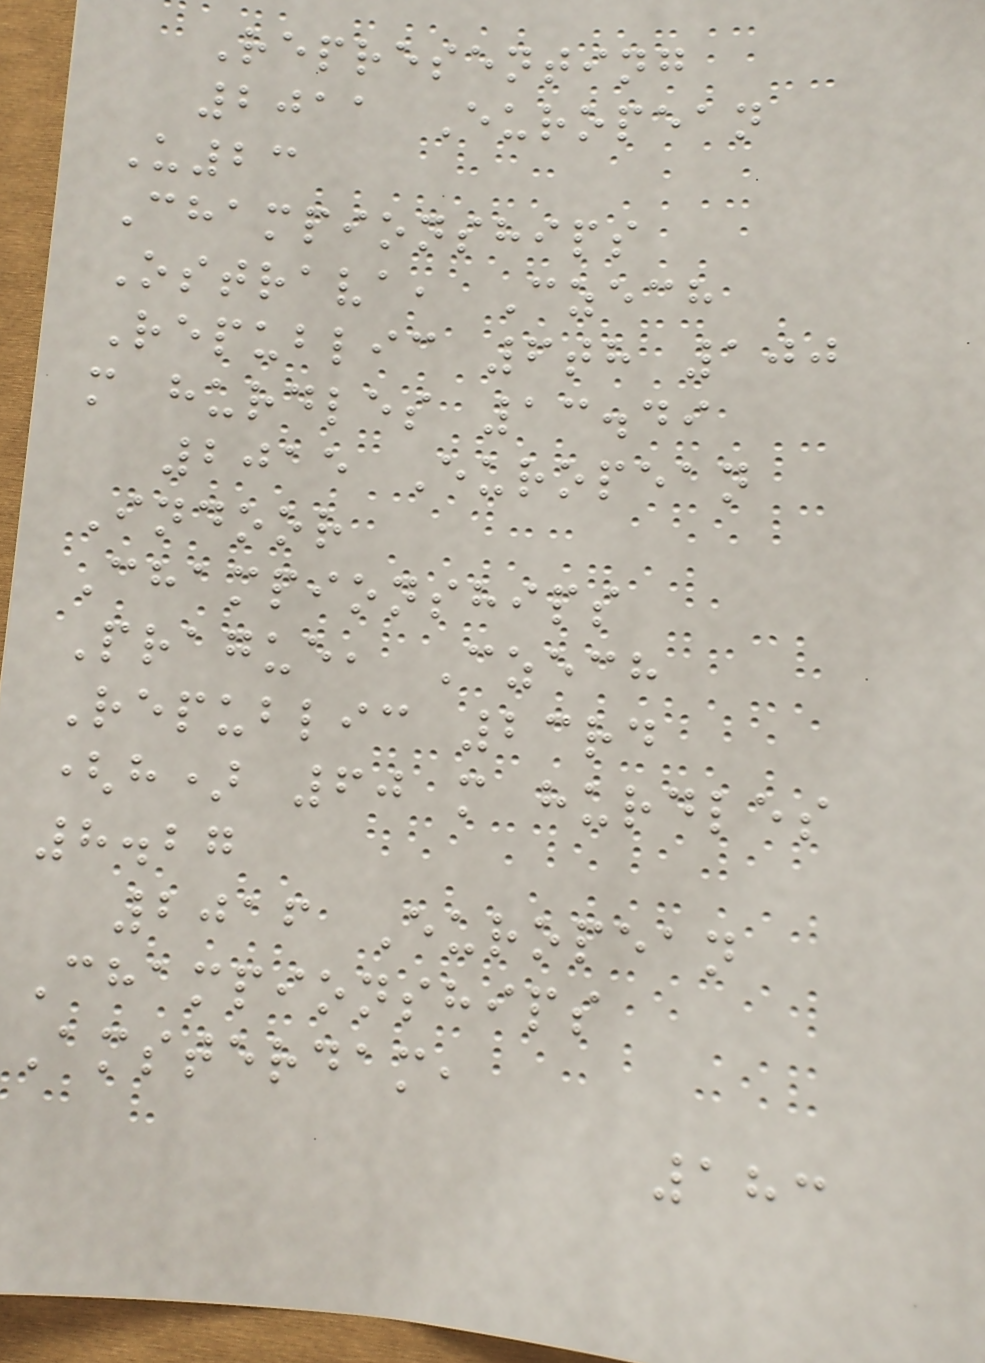Representing
2011 European
U23
Championships
Ostrava, Czech
Republic 6th 100
m hurdles 13.49
2015 European
Indoor
Championships
Prague, Czech
Republic 23rd
(h) 60 m hurdles
8.27
2016 European
Championships
Amsterdam,
183
